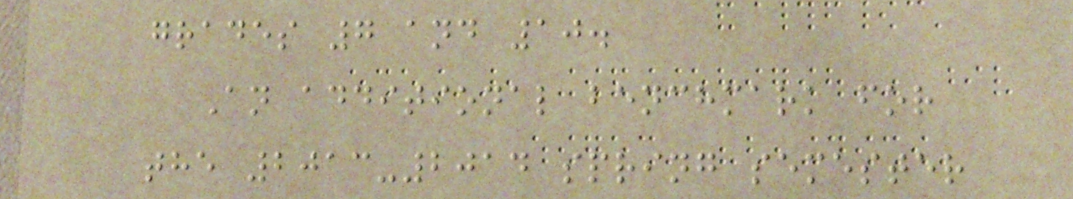grades 7 and 10.
An additional benchmark for
the 2013-2014 spring semester
